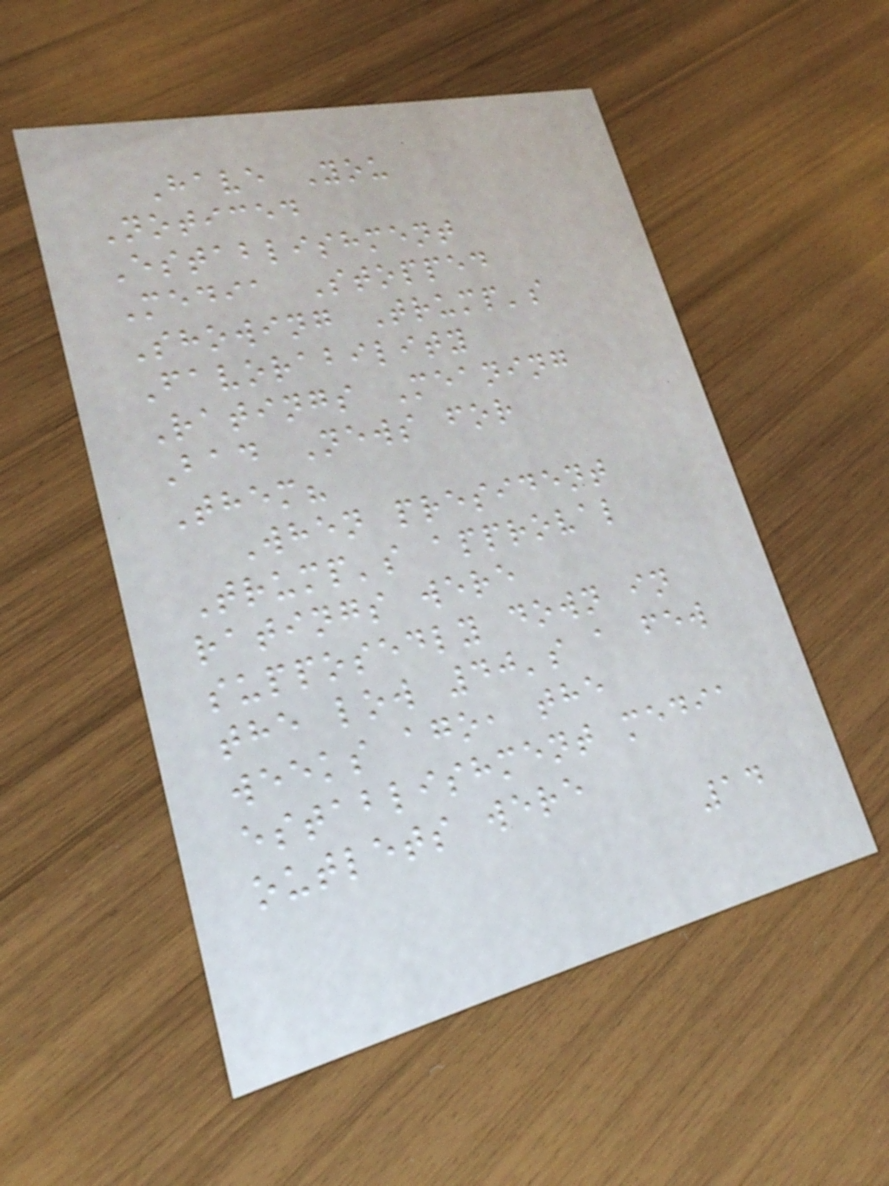Have You
Noticed
Establishment
Media Stopped
Showing Trump's
Favorability
Ratings Meaning
Bad News for
Them?
When president
Trump's approval
ratings were
supposedly down in
the low 40's a few
weeks ago, the
establishment media
outlets were
14
